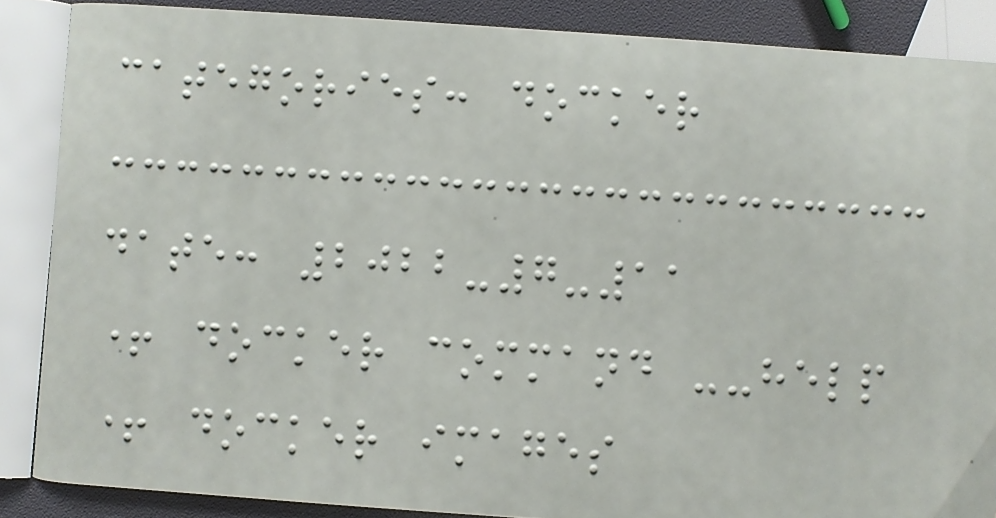categories: docker
date: 2022-7-11
+ docker command --help
+ docker images
